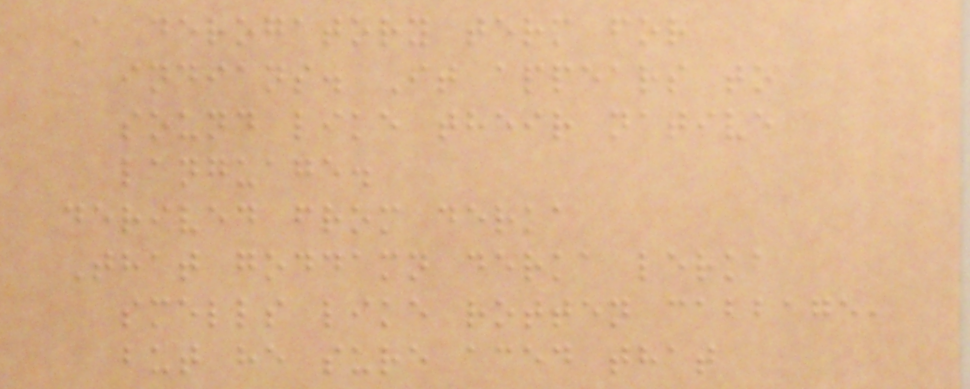A derogatory term for
indians. It appears to
sound like their native
language.
derived from derka
That goddamn derka lerka
smells like rotten cabbage,
but he sure aced that
